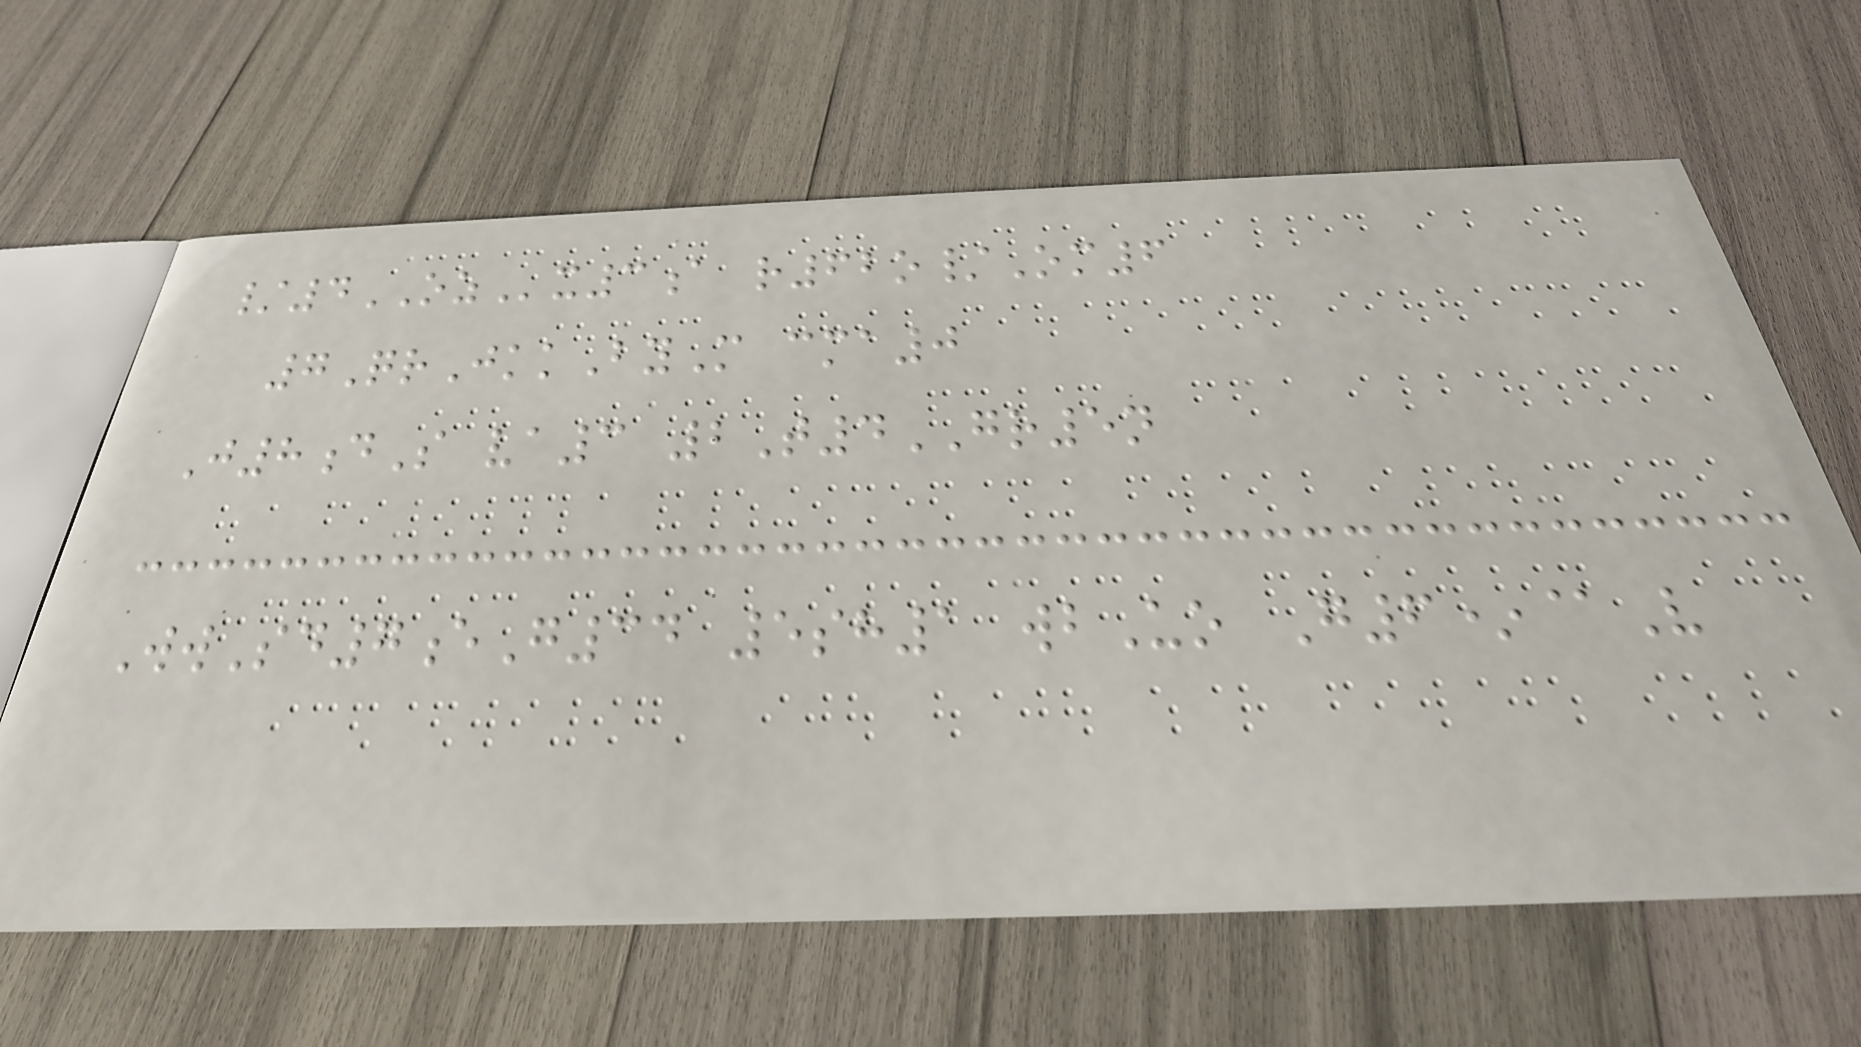/4OZx3a r62o/Om6
7QrJkkByM cma0
J8dS va3 2T4GR5n
WwSd7eG34 5sh1 wbUo G6*@V
